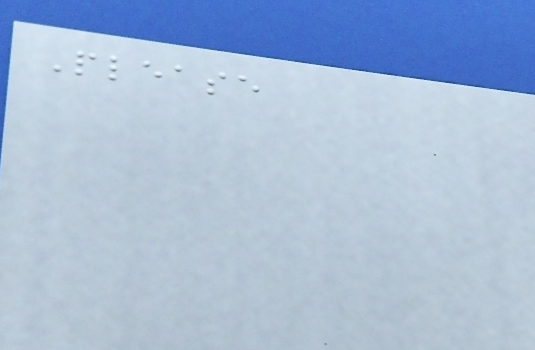Please
